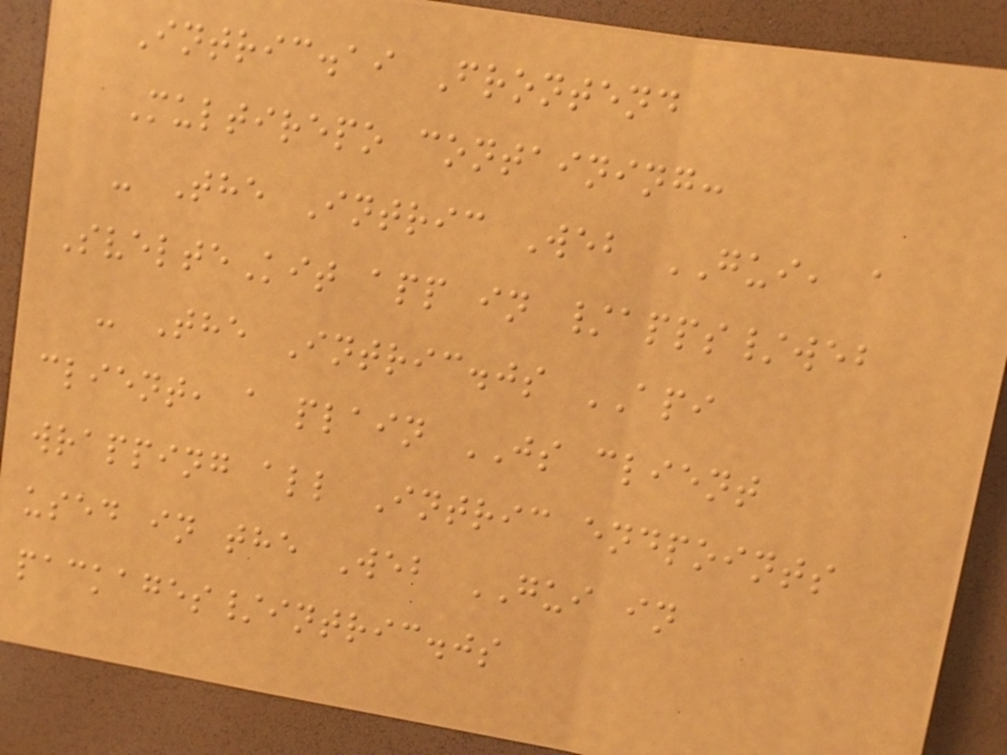Intric.ai Frontend
Multirepo containing:
- The Intric Web GUI, a
SvelteKit app in /apps/web
- The Intric.js API
client, a plain JS client
wrapping all Intric endpoints
used in the Web GUI in
packages/intric.js
